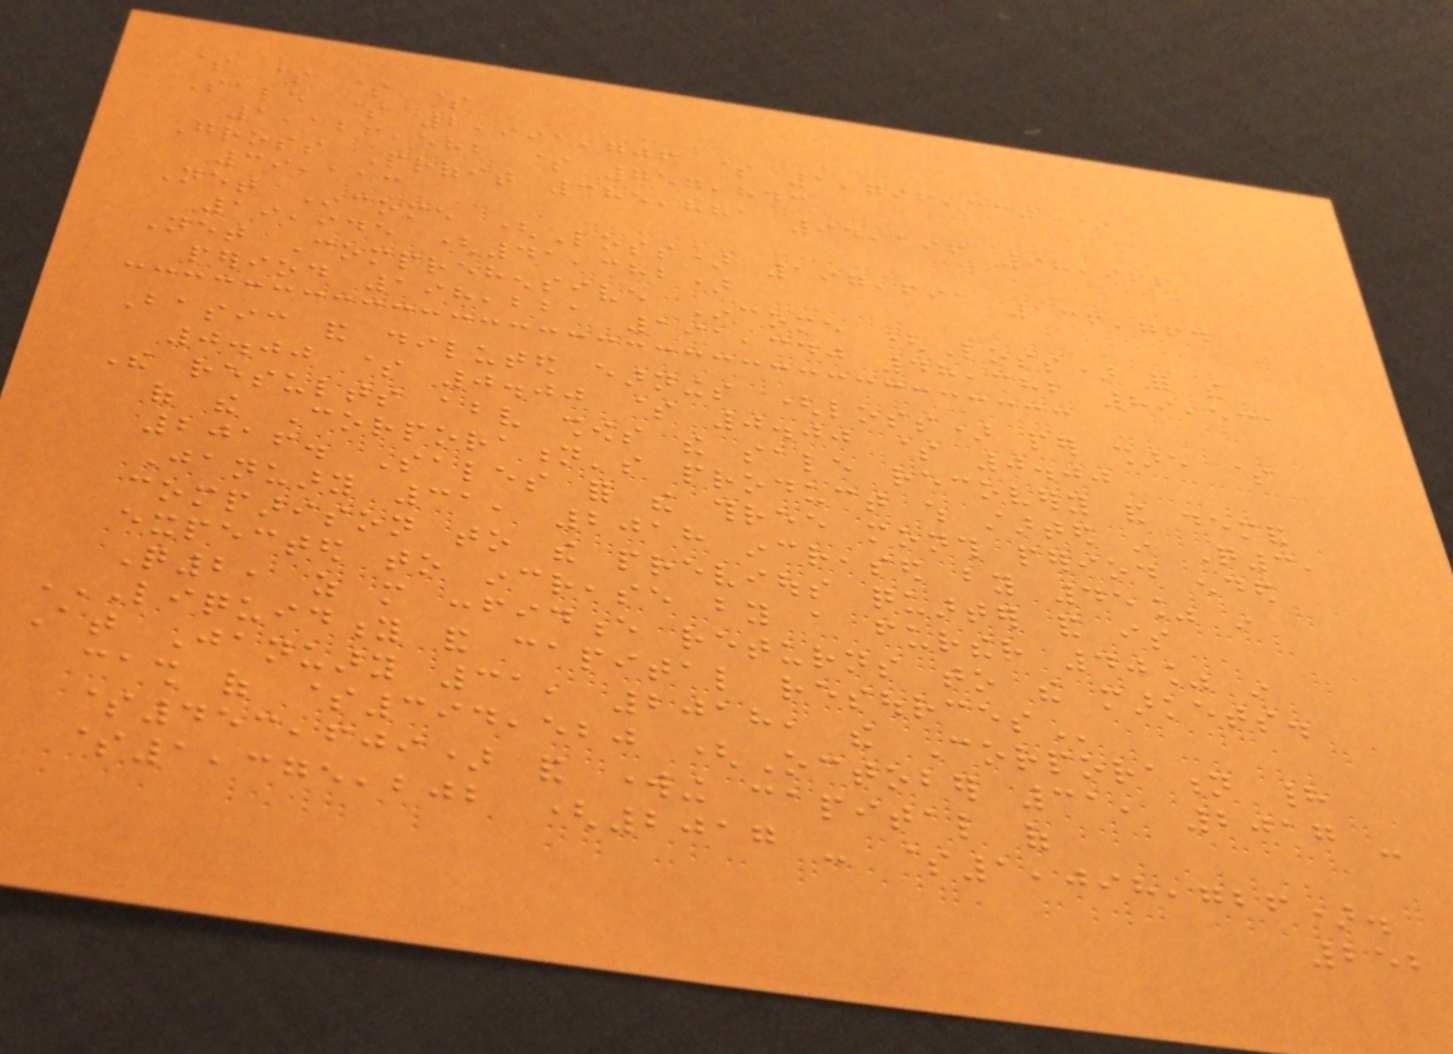$ $ $ $
Sale $ 2,991,706 $ 1,796,330 $
1,126,582 $ 757,843
Gross Profit 385,881 94,196 98,966
39,113
Net Income (Loss) 197,691 136,764
19,945 (41,382)
Net Comprehensive Income (Loss) for the
period 198,221 191,340 48,382 89,531
Basic and diluted earnings (loss) per share $
0.00 $ 0.00 $ 0.00 $ 0.00
The results above shows the sale recovery and demand
of the Corporation's product which started in Q3,
2016. Sales for the three month period ended
January 31, 2018 increased by 45% in
comparison to the previous quarter and is
expected to increase by a further 40% in
Q2, as more confidence returns to the markets.
LIQUIDITY AND CAPITAL RESOURCES
At January 31, 2018, the Corporation had
cash of $394,520 (October 31, 2017 -
$453,609) and working capital of
$1,375,202 (2017 - $1,098,726).
252
